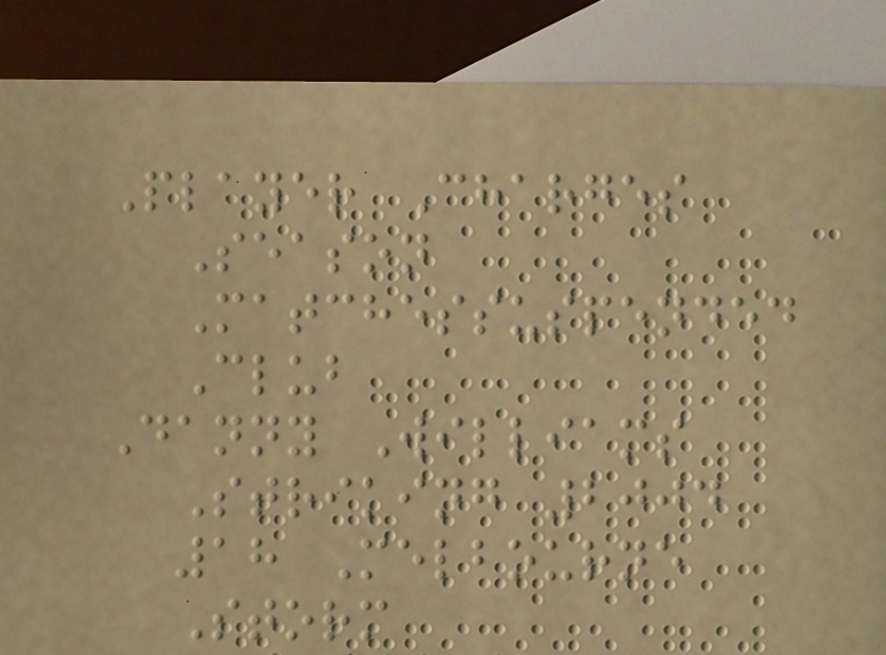Player Charges
Season
Matchessuspended
Club
Danny Williams
Striking 2004
18 Melbourne
Storm
